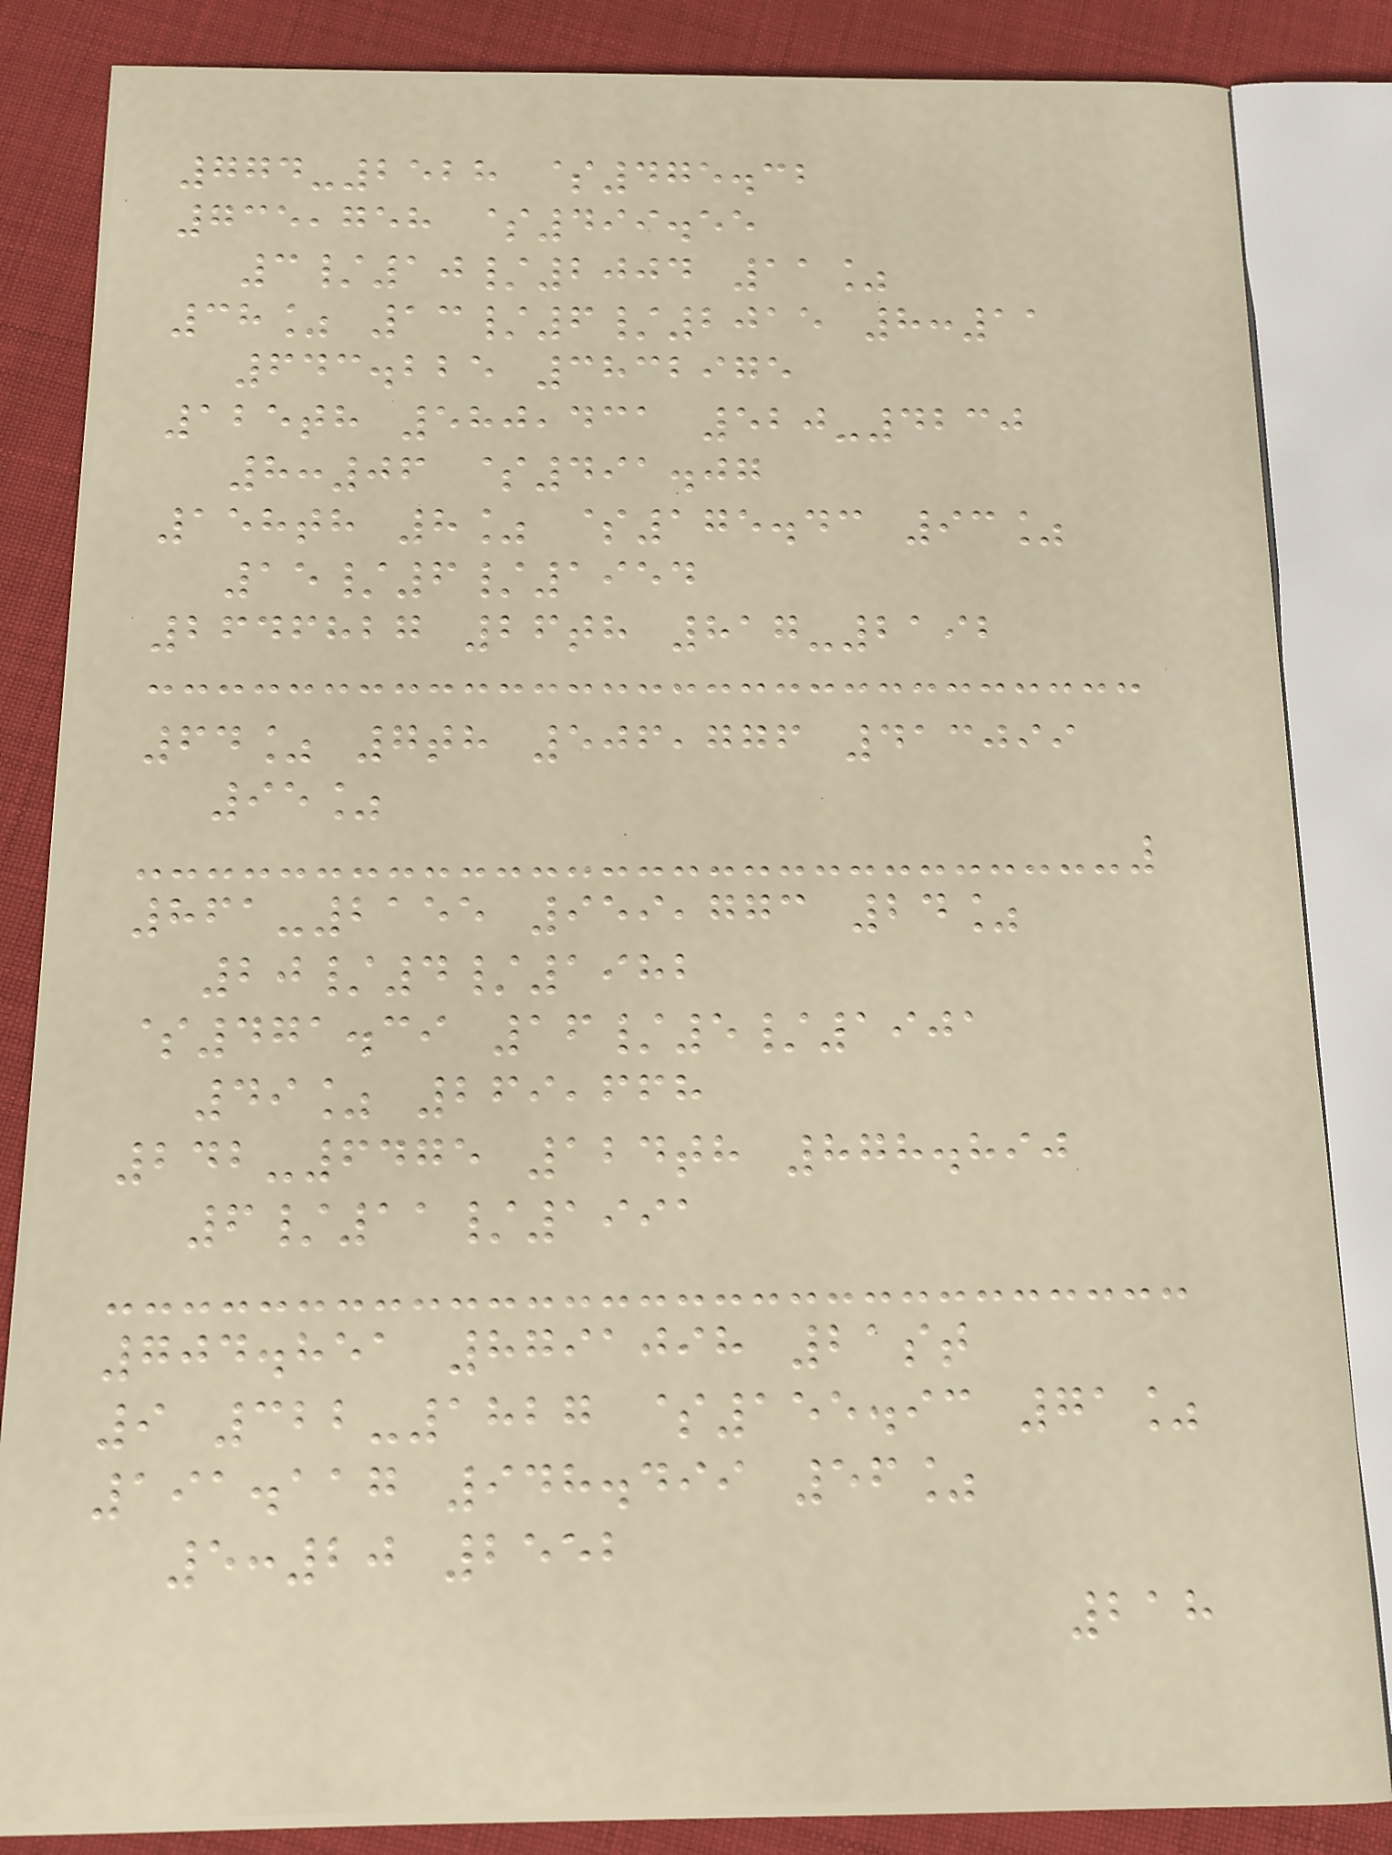774-2528 $475.32
735,758 $499.55
3/10/2004 11%
38% 13/6/2015 8:11
643.225 3832975
125th 580,431 520-4230
8:06 $491.07
158th 8% $175.43 93%
15/6/1954
2646827 26th 817-2192
64% 7th 506,776 413099
95%
861-2155 959,773 24%
20/4/1982
$471.39 16/5/1901
49% 269,668
242-6475 124th 878.890
6/11/1991
704.851 8791098 21st
9 322-1827 $155.93 71%
191.117 948.499 56%
5:20 2552
218
